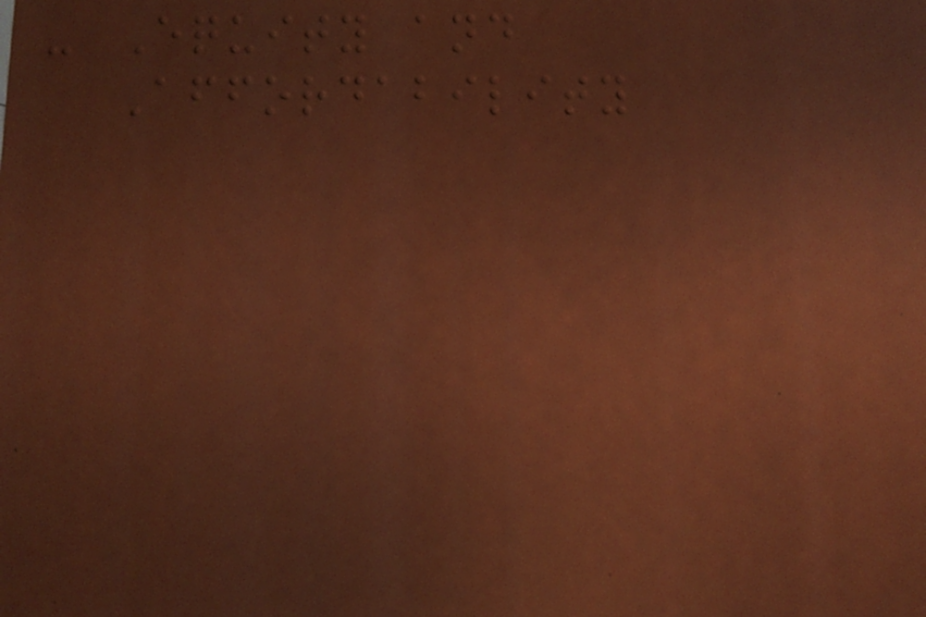- Equity and
Affordability
